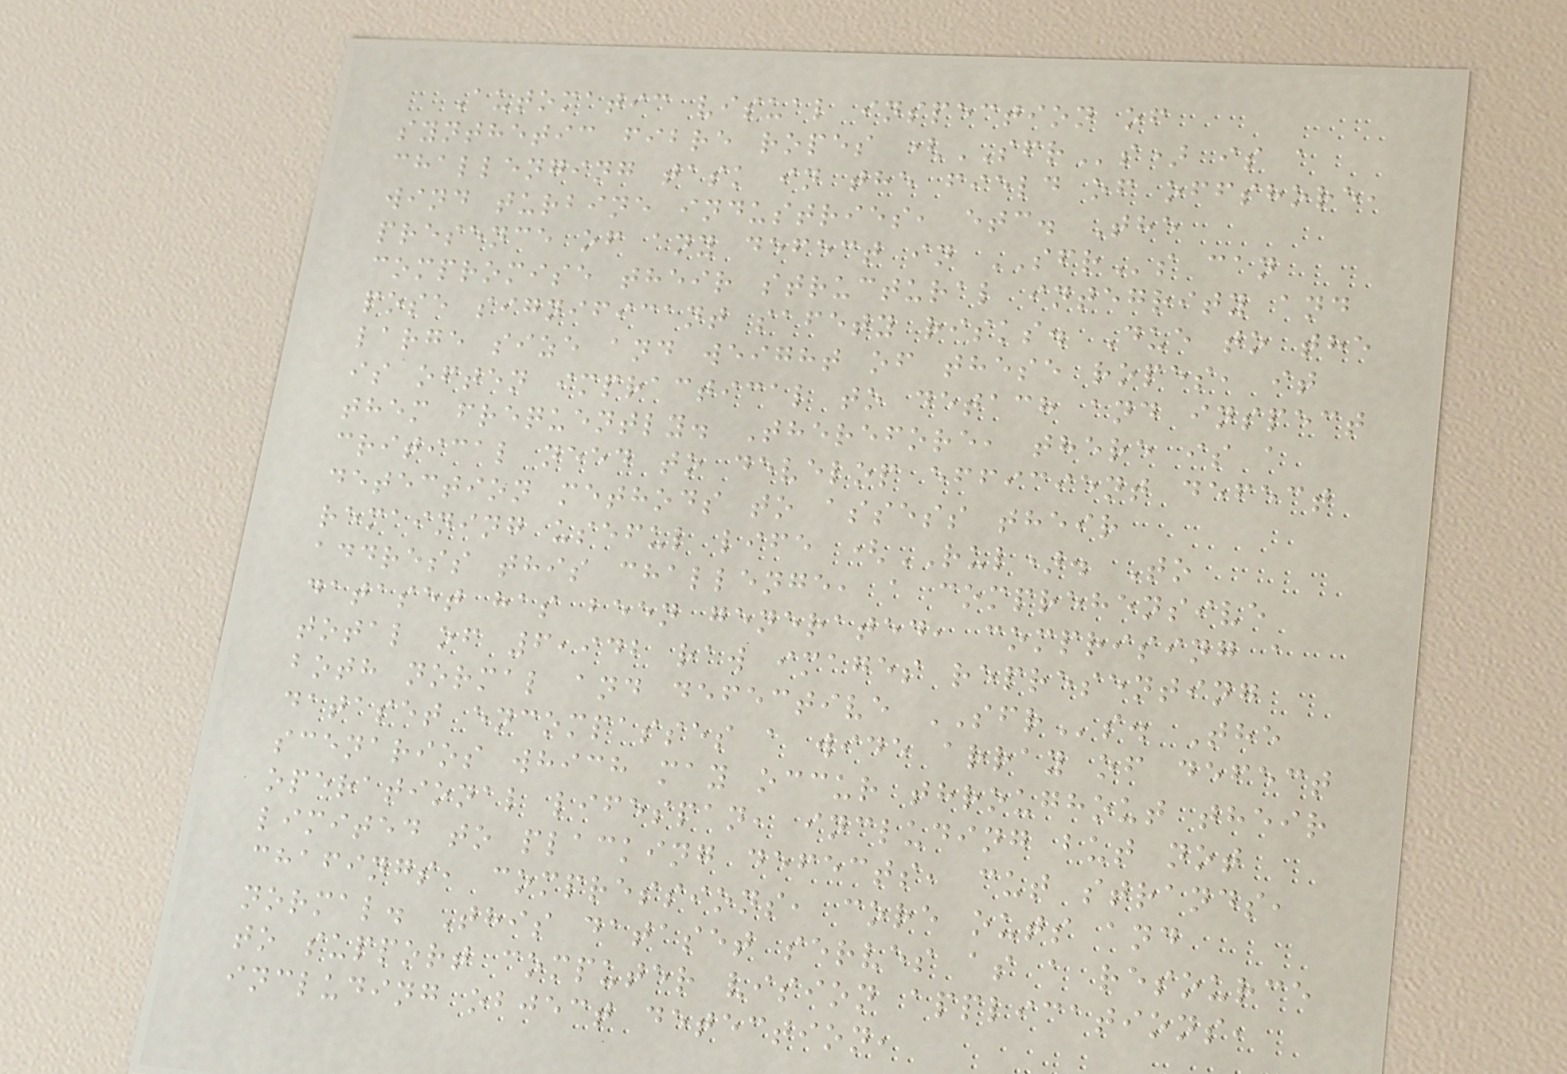Automatic visual inspection of
synthetic fibre ropes (SFRs) is a
challenging task in the field of offshore,
wind turbine industries, etc. The
presence of any defect in SFRs can
compromise their structural integrity and
pose significant safety risks. Due to the
large size and weight of these ropes, it
is often impractical to detach and inspect
them frequently. Therefore, there is a
critical need to develop efficient defect
detection methods to assess their
remaining useful life (RUL). To
address this challenge, a comprehensive
dataset has been generated, comprising a
total of 6,942 raw images representing
both normal and defective SFRs. The
dataset encompasses a wide array of defect
scenarios which may occur throughout their
operational lifespan, including but not
limited to placking defects, cut strands,
chafings, compressions, core outs and
normal. This dataset serves as a resource
to support computer vision applications,
including object detection,
